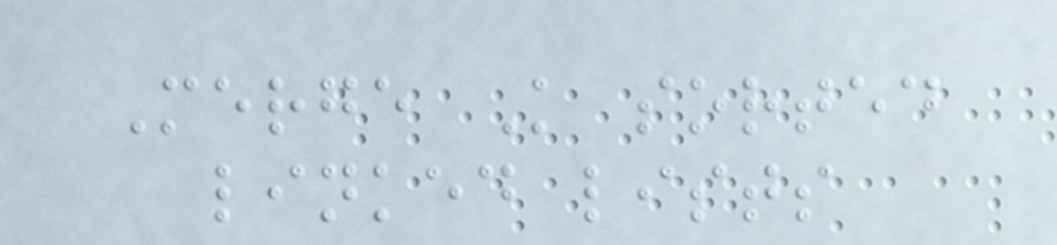Merge K sorted
linked lists
